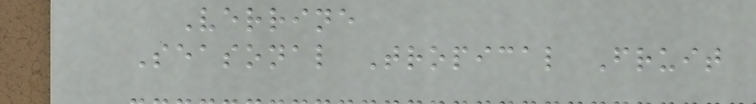Verrine
Seasonal Tropical Fruit
